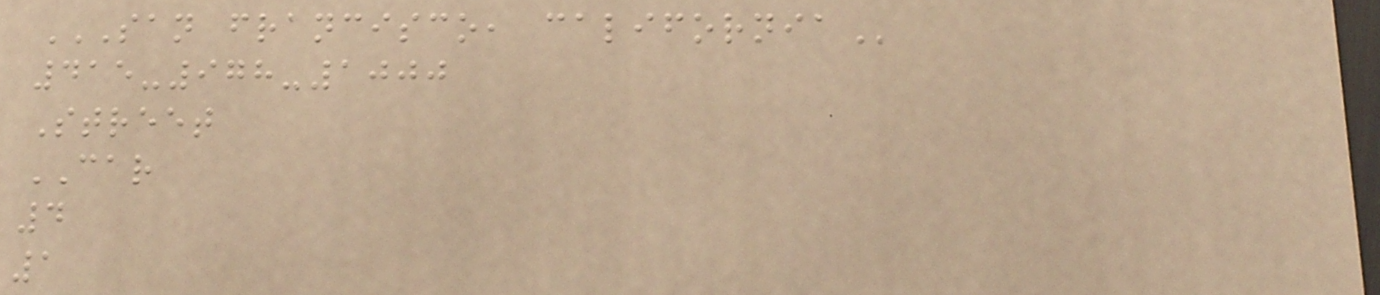SAN FRANCISCO, CALIFORNIA
415-978-1000
Street
CAR
4
1
